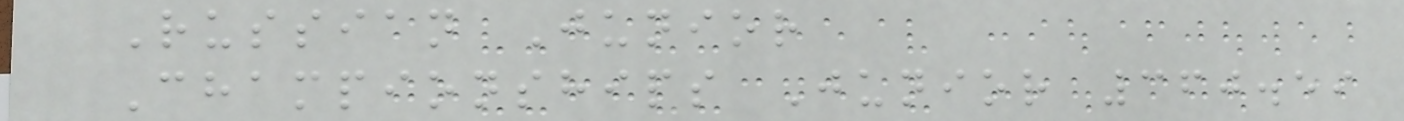Russian Junior
Championships Junior 360.59
